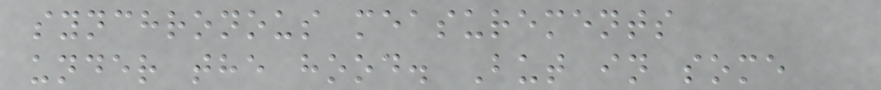synchronous measurements
under the hood. But in some
